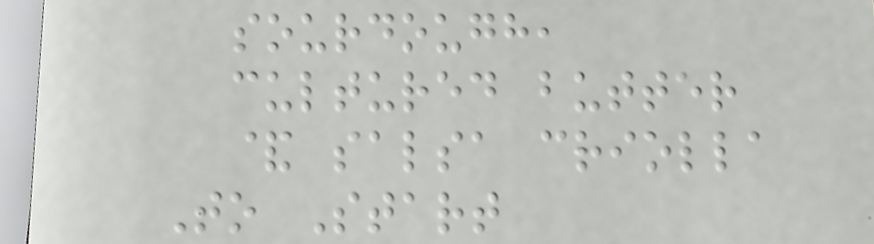sourdough,
cultured butter
& salsa criolla
To Start
